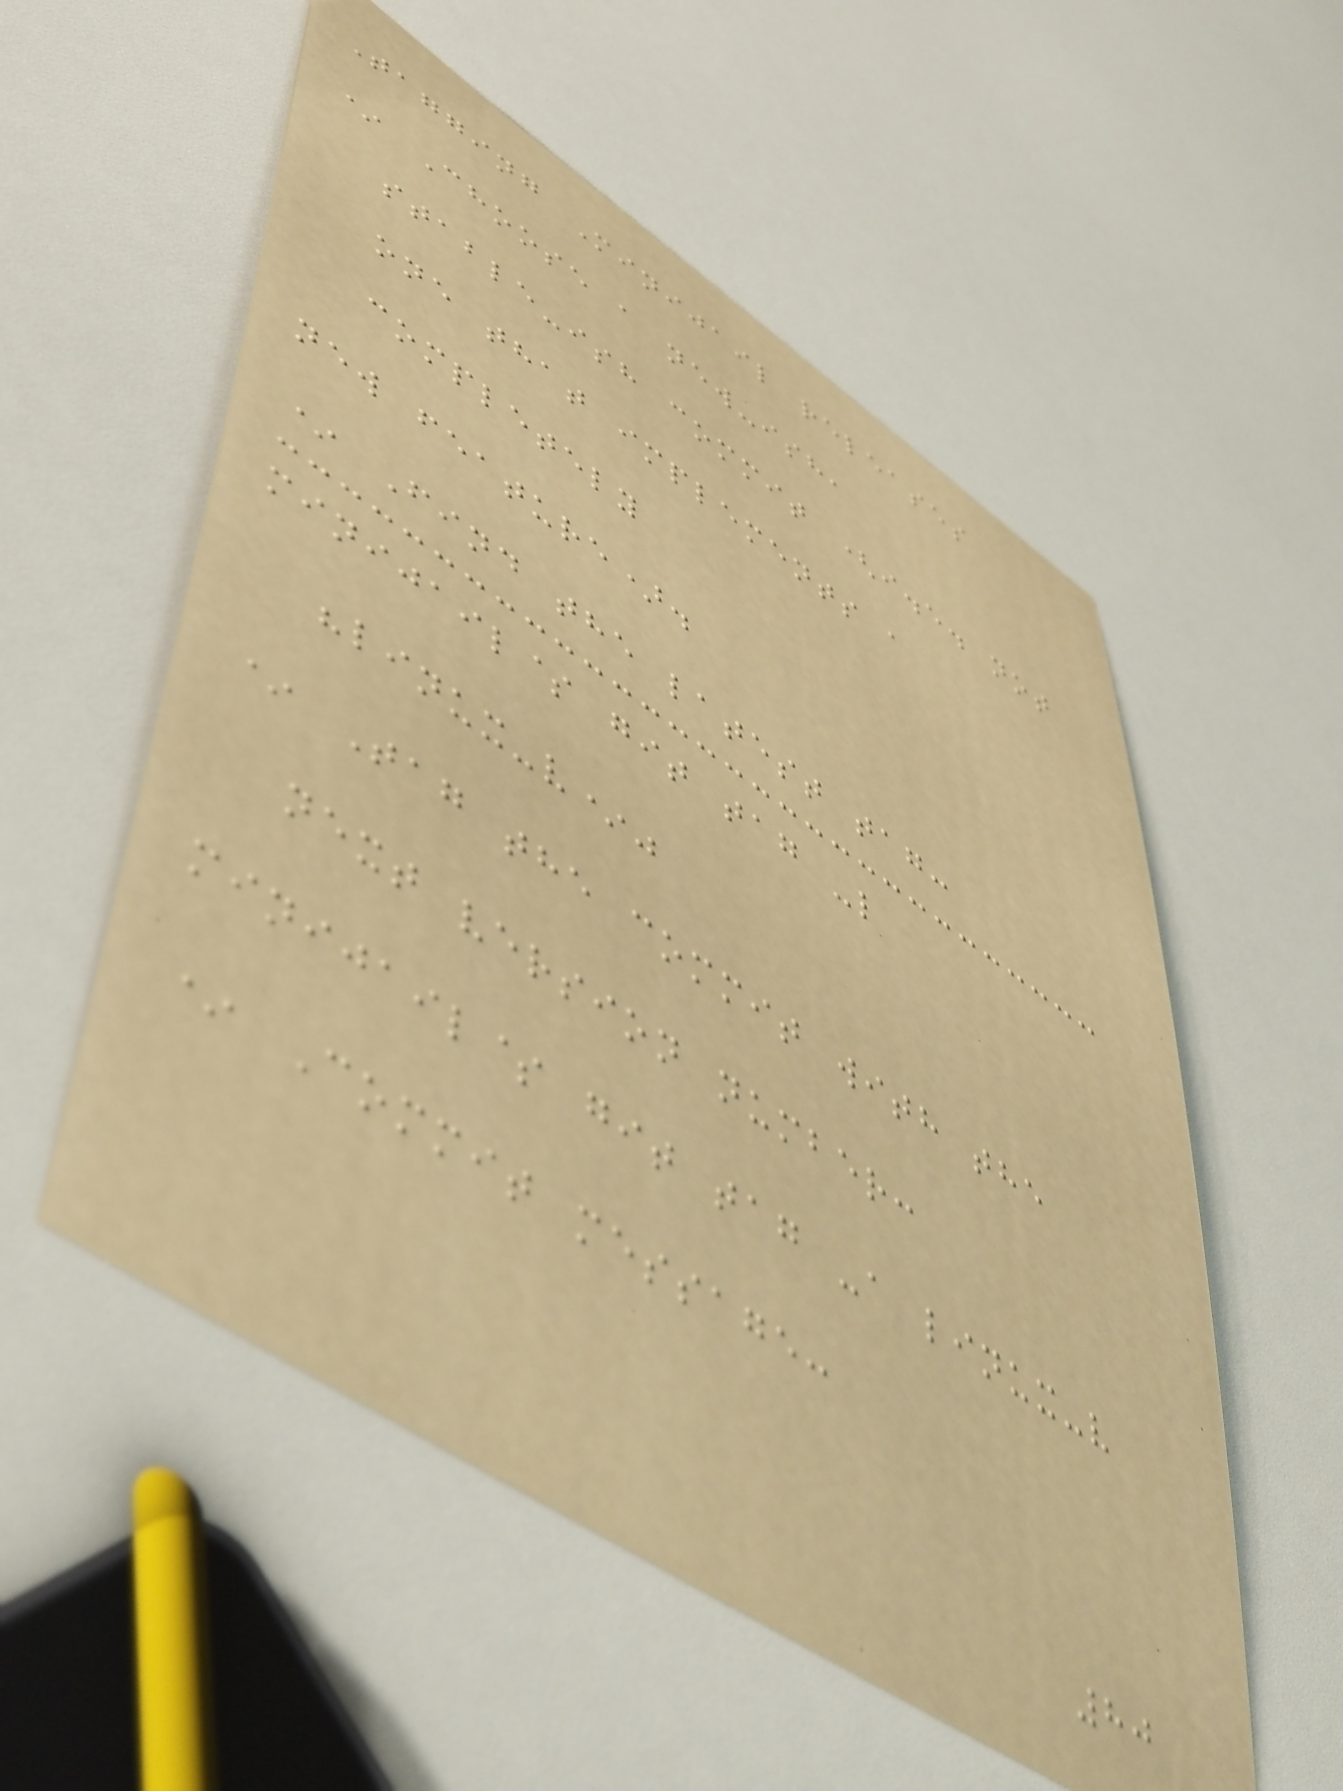Tagging Minijail releases
* Choose a new-ish,
stable-ish commit (i.e. not
one that implements a
completely
new feature).
* Find the latest tag:
minijail$ git tag -l
"linux-v*"
* Tag the commit with the
next version number:
minijail$ git tag -a linux-v
* Commit message:
80
